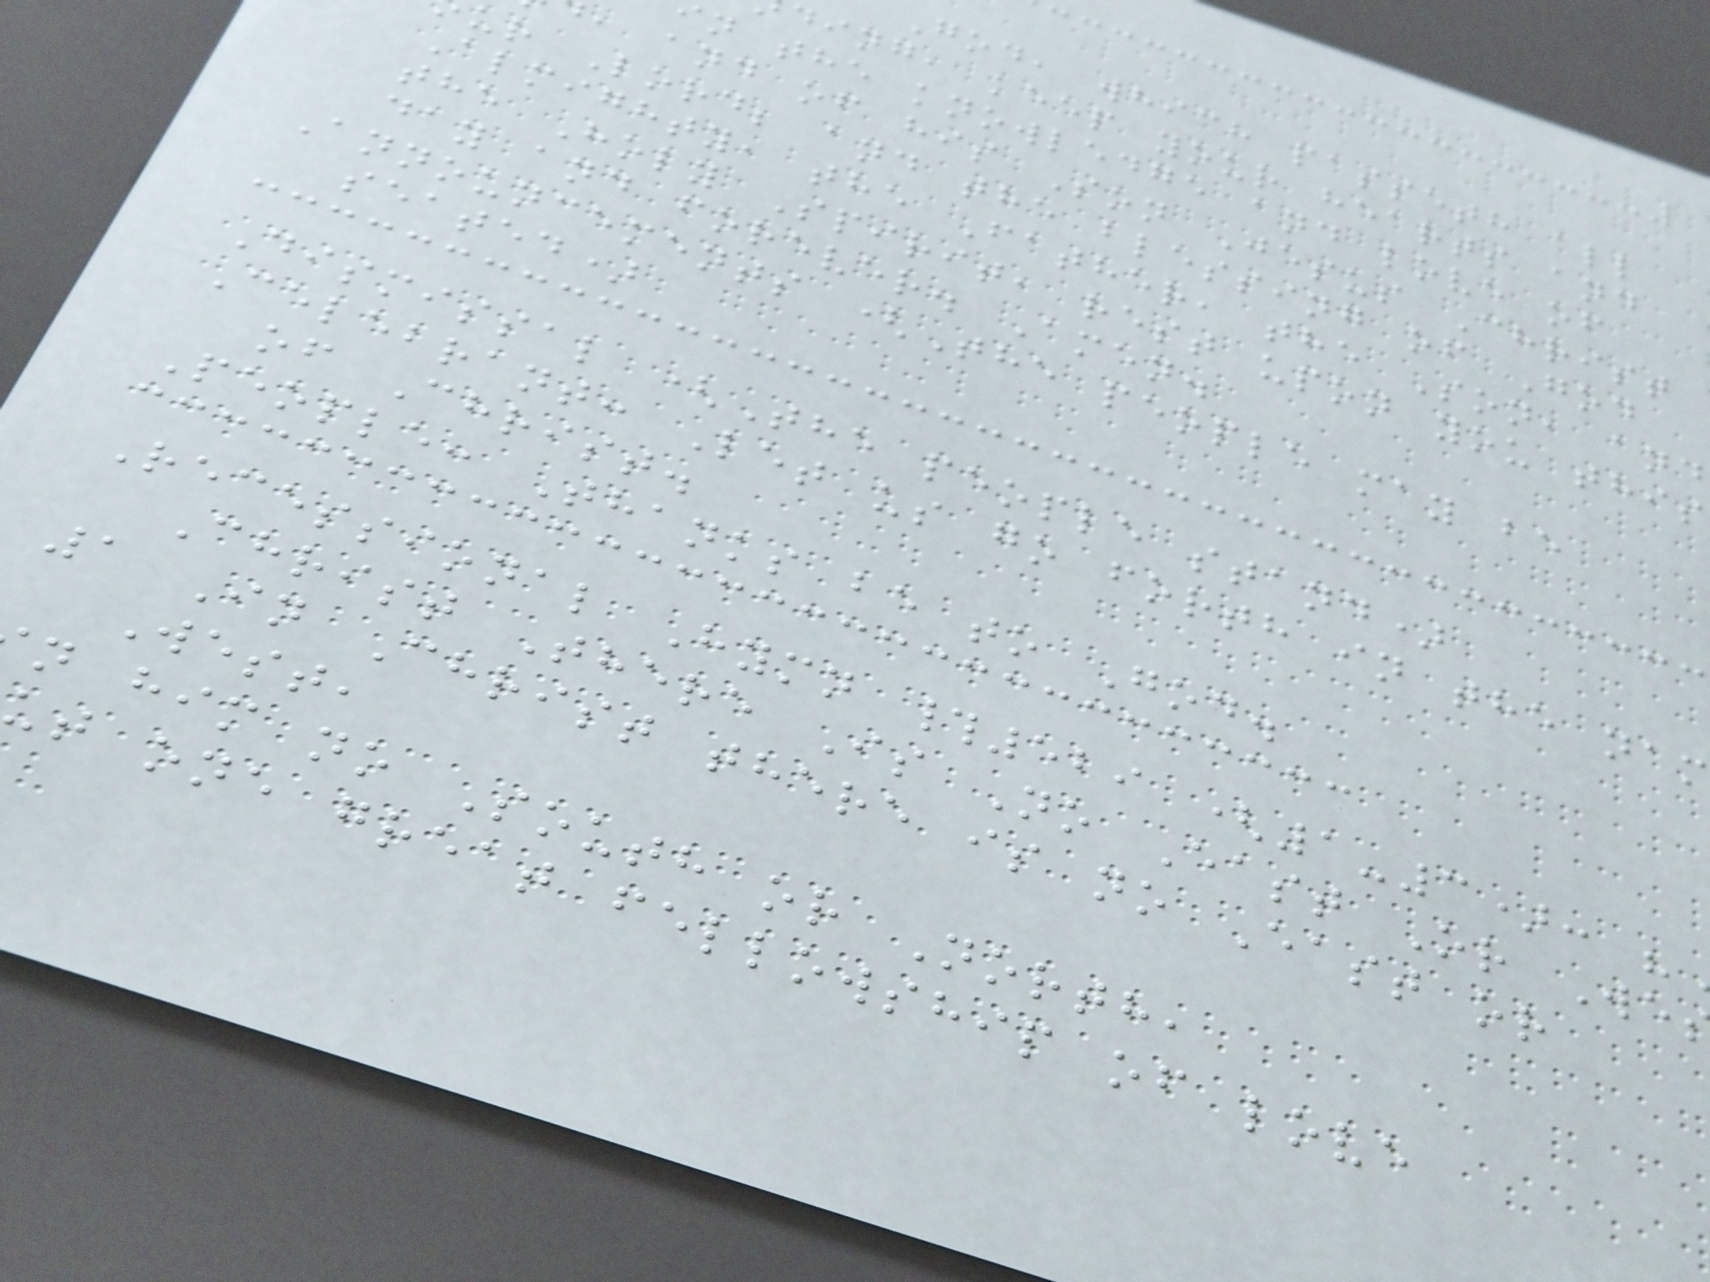God, which passeth all
ding, keep your hearts and
n the knowledge and love of
, and of his Son Jesus Christ
ur Lord; and the blessing of God
Almighty, the Father, the Son, and
the Holy Spirit, rest upon you this
day and forever. Amen.
Announcements (The people may be
seated)
Dismissal (The people stand)
Celebrant: Let us go forth in the nam
of Christ.
People: Thanks be to God.
Recessional Hymn #529 (1-3):
Christ There Is No East Or We
1 In Christ there is no East or
West,
n him no South or North,
ut one great fellowship of love
